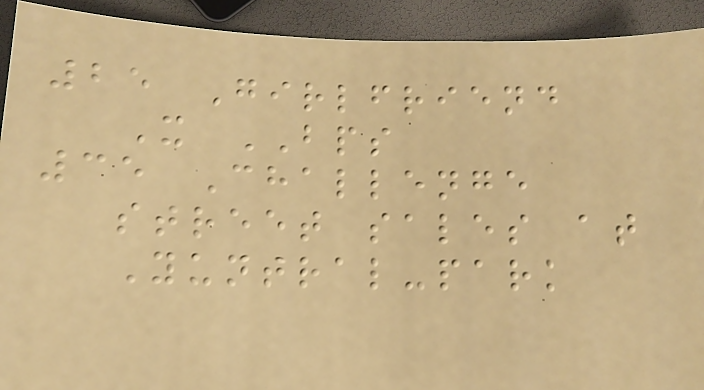25 Girlfriend
X BPS
35 Challenge
street sales at
Yuntral-park
